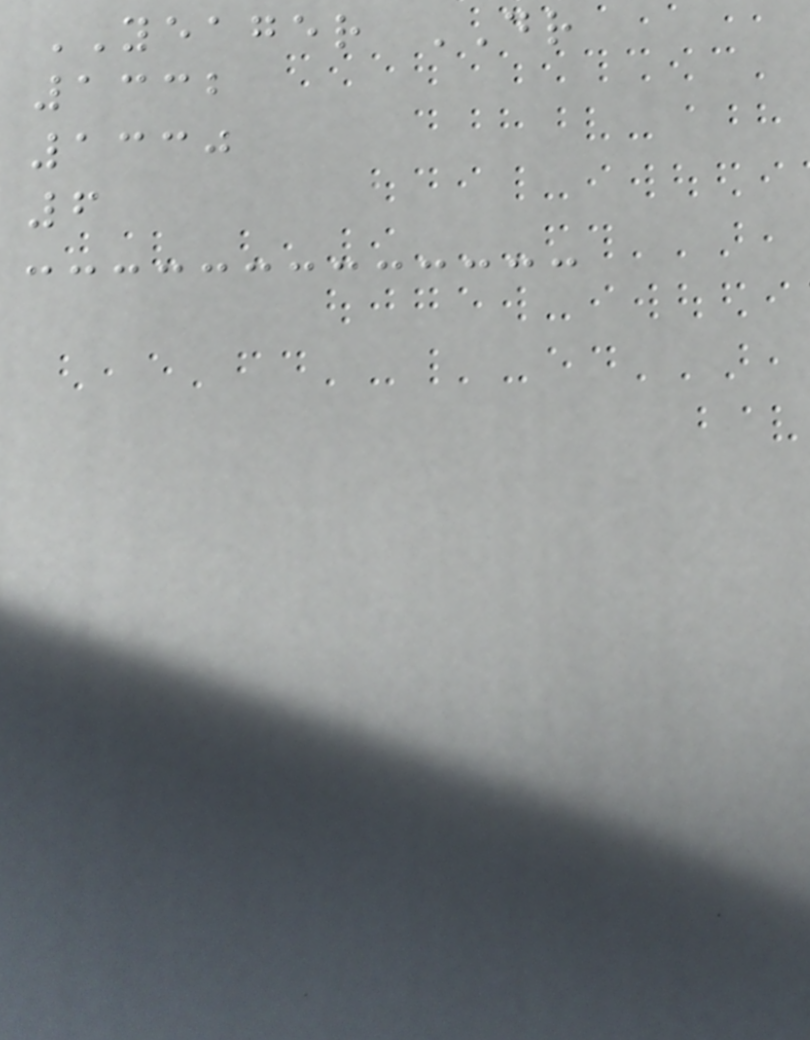YEAGER DR
1332
1330
6
